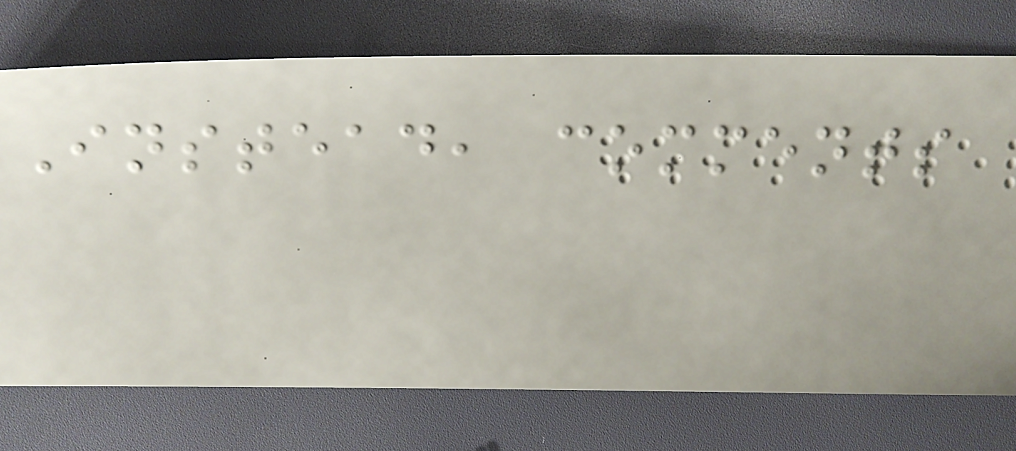Instead, comments
